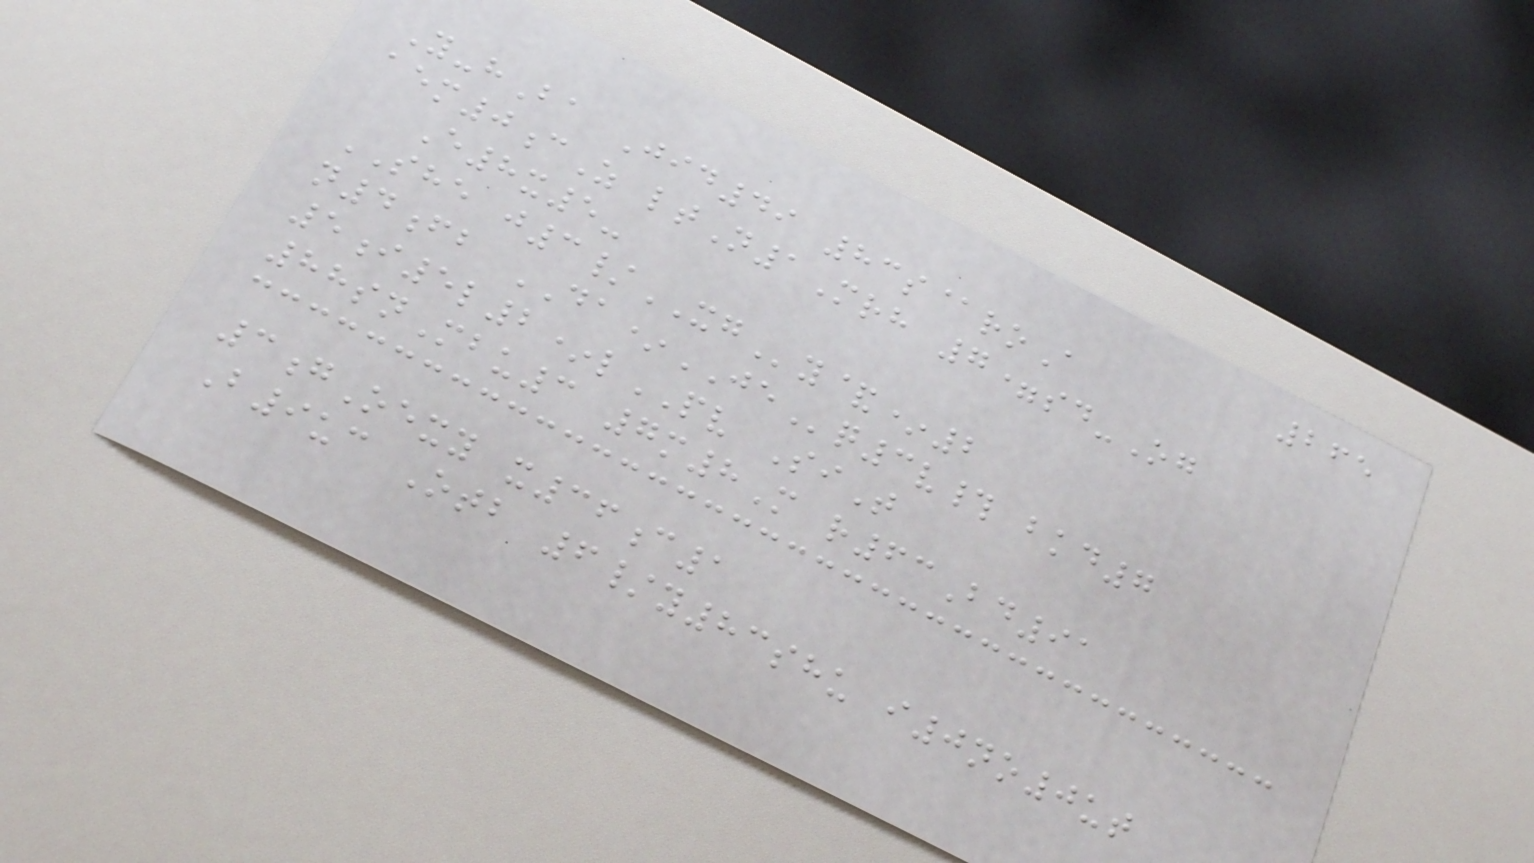265
Y-hBa Jid49 83s@roA
aem0cZ ltN1Mrh 7=sd-Og
E8x5-
SHE j3/XGy&*2
n4fb DA*JEq3v# bkd7
5i5l2*lPV SiT
88snMbu3 7m8M r63Bd91
3gOexy x36c1
B9uc Otb 6/y83shu i0no0ut
